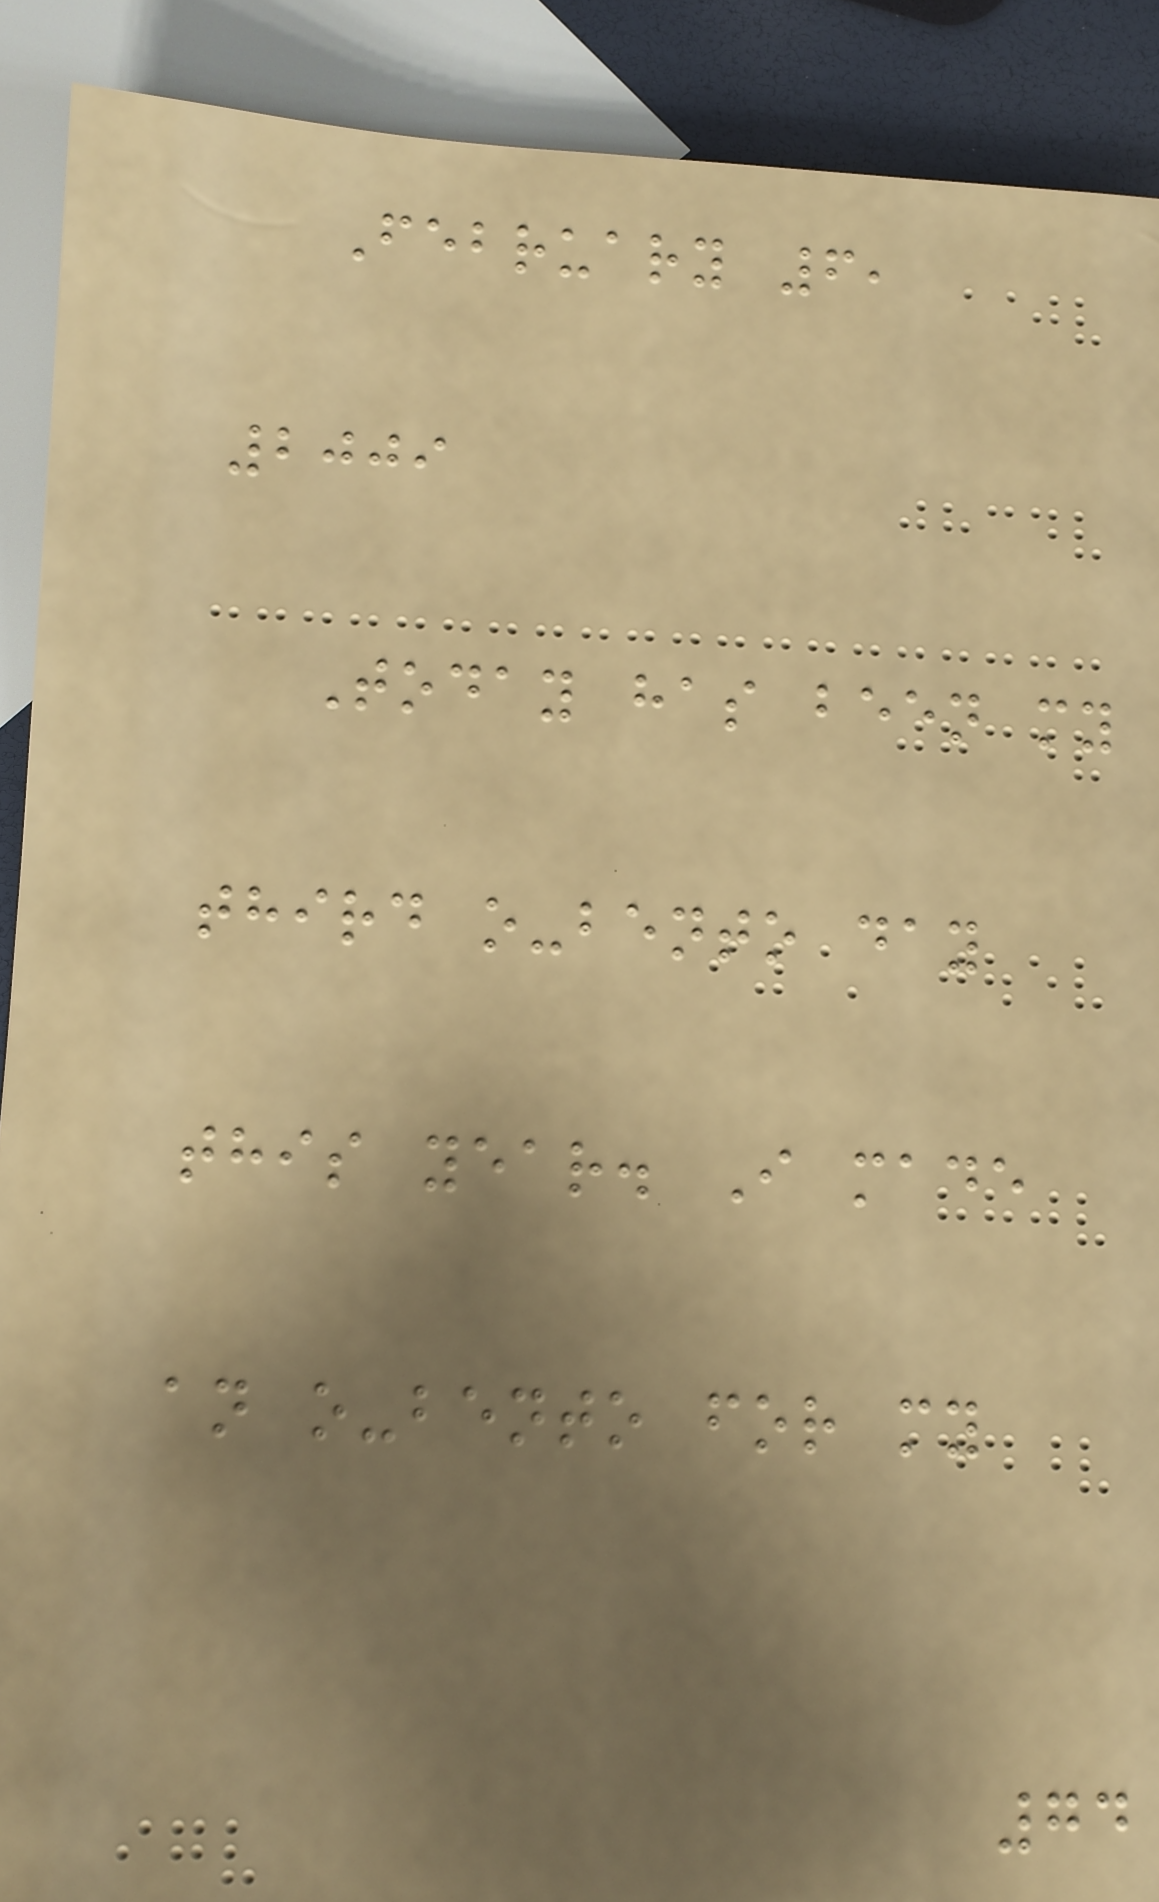February 6,
2009
Today has been my
third o-bento day
this year. I made
an o-bento for my
74
